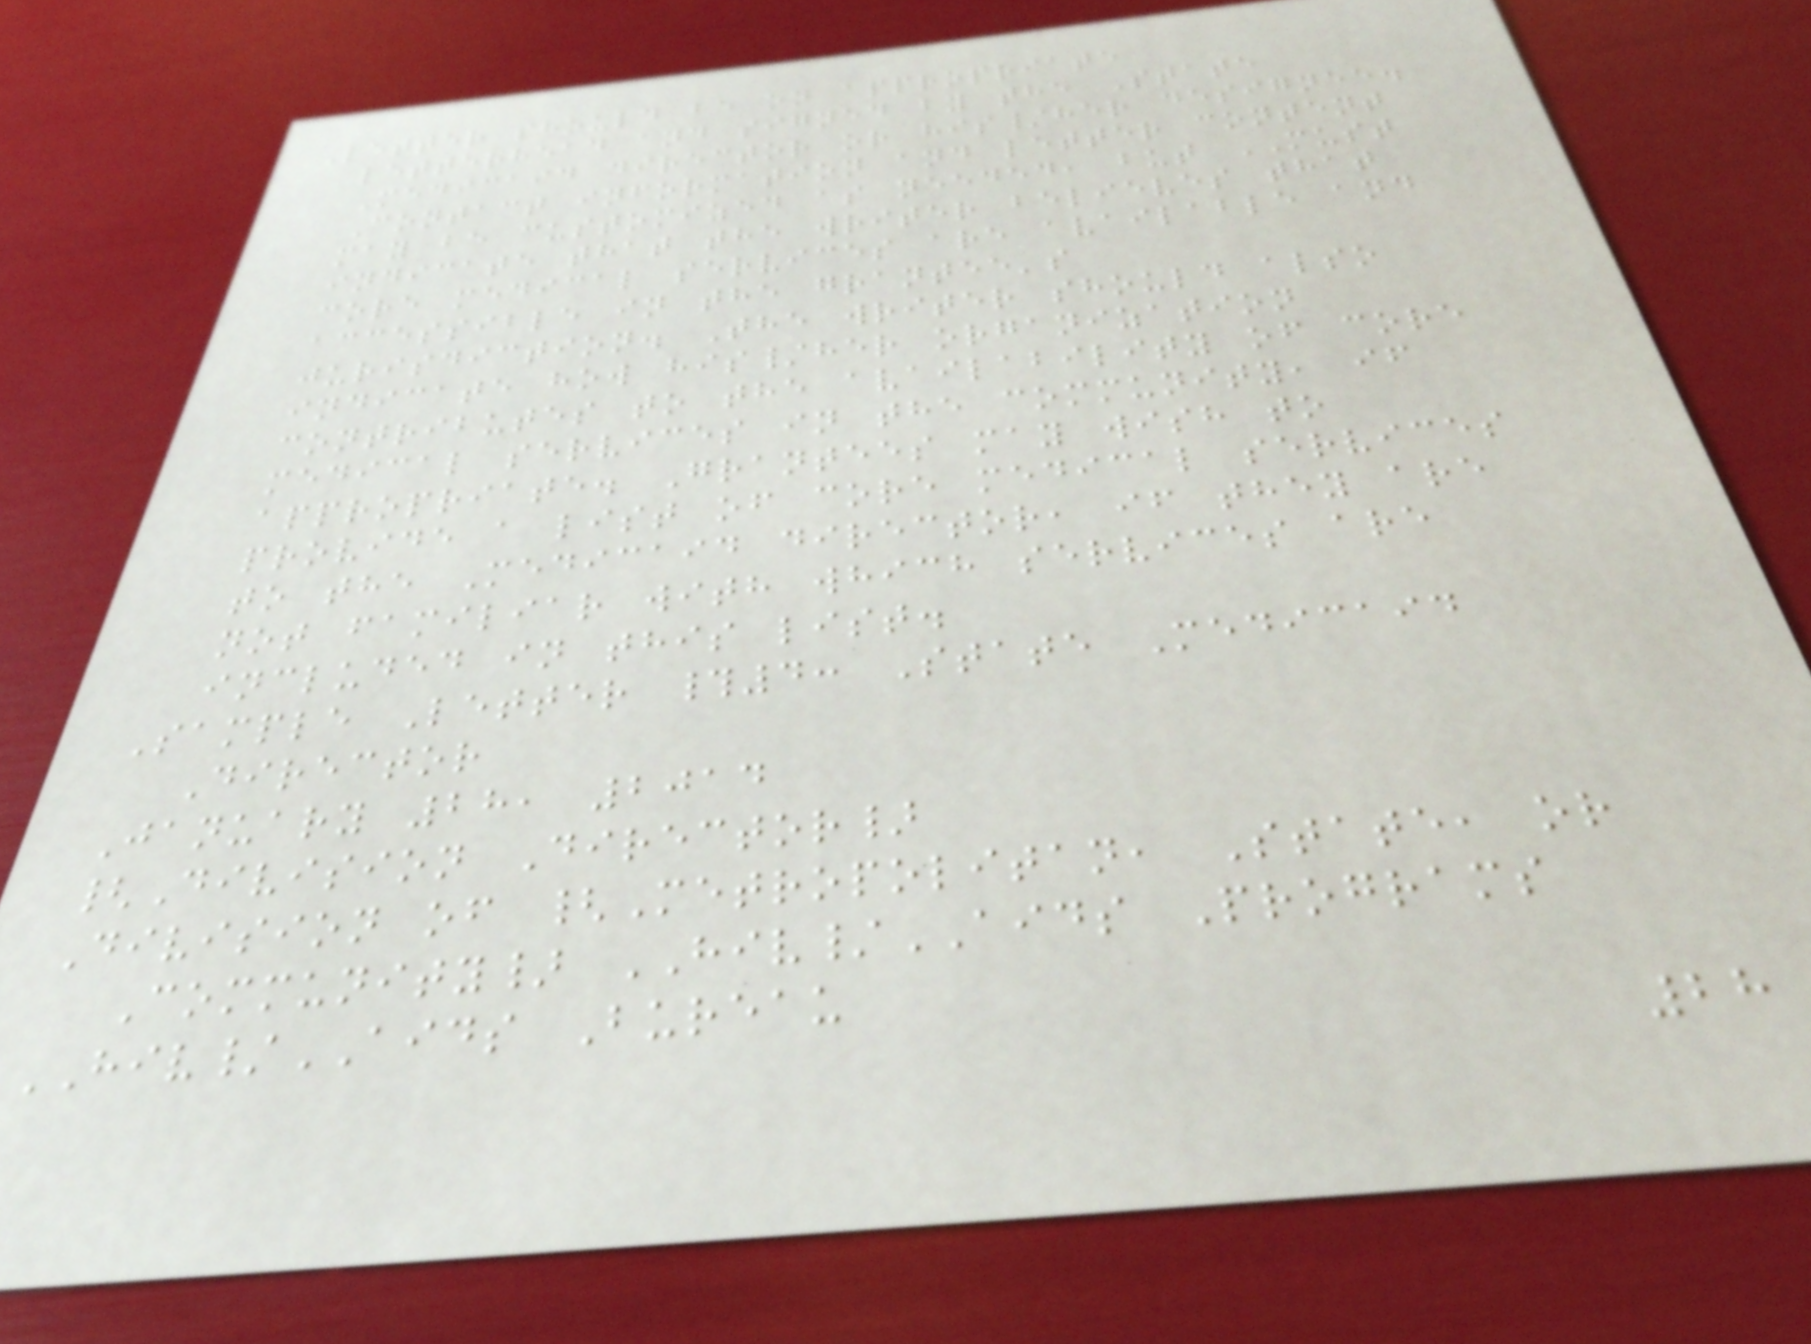Letter should be on appropriate
letterhead and signed by the State
Medicaid director or his/her designee.
Contact information and letter content
may be customized as needed, but MUST
indicate that the writer believes that
core medical services are available and
accessible in the grantee's
jurisdiction. The writer should also
indicate how his/her organization
contributes to the availability of core
medical services in the community, if
appropriate. Grantees may wish to
provide a list of core medical services
to the Medicaid director, if they are
not familiar with which services are
included in this list.
Sample Letter #4: State Medicaid
Director
January 28, 2014
{Division Director}
Division of {Metropolitan, State, or
Community} HIV/AIDS Programs
HIV/AIDS Bureau
28
